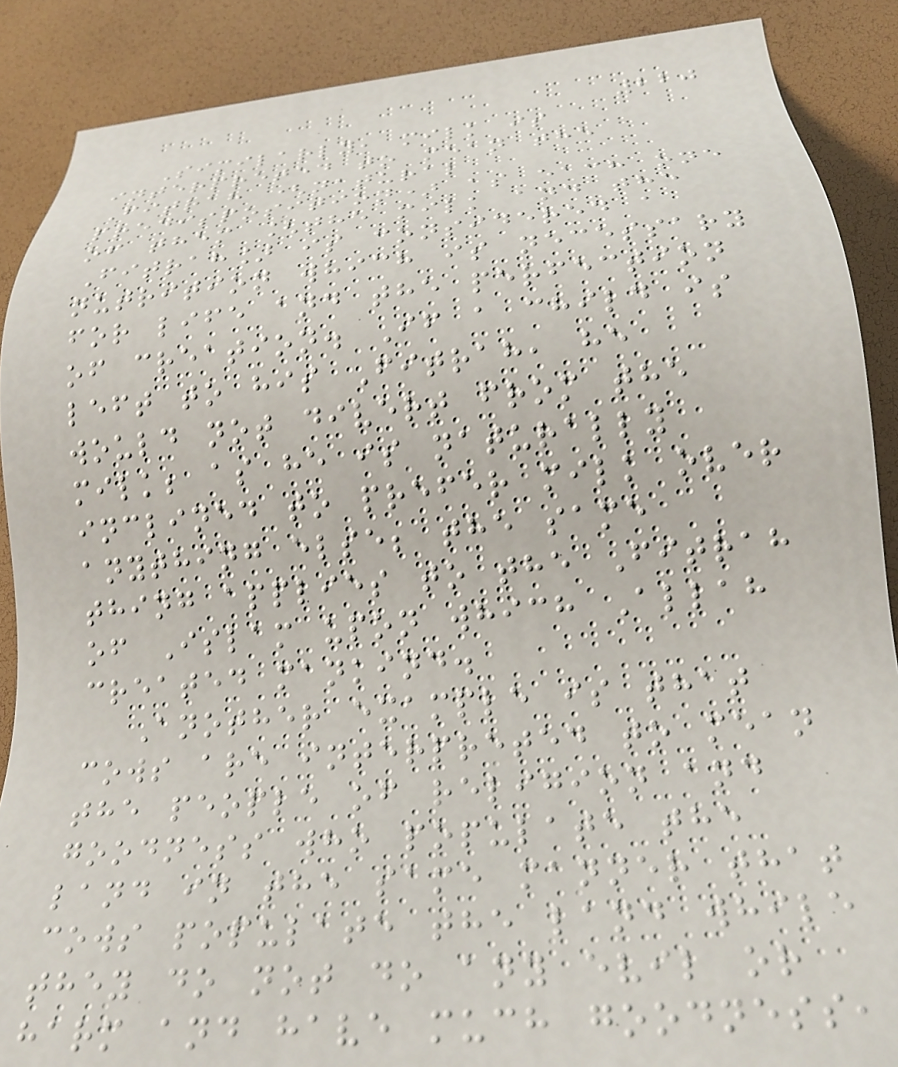220
Similarly, milk is
interpreted to mean the
Fitrah (natural
predisposition) as each one
of them [the milk and the
Fitrah] is considered a
nutrition which is necessary
for life and the perfection
of creation. If a child is
left to his Fitrah, he
would not divert from the
milk; as he is naturally
inclined to prefer milk over
anything else; the same
thing applies to the Fitrah
of Islam upon which Allah
created mankind.
Another example is that
cows are interpreted to mean
the people of religion and
goodness who populate the
land in the same manner that
cows populate the land while
they do not do any evil or
harm and have much goodness,
